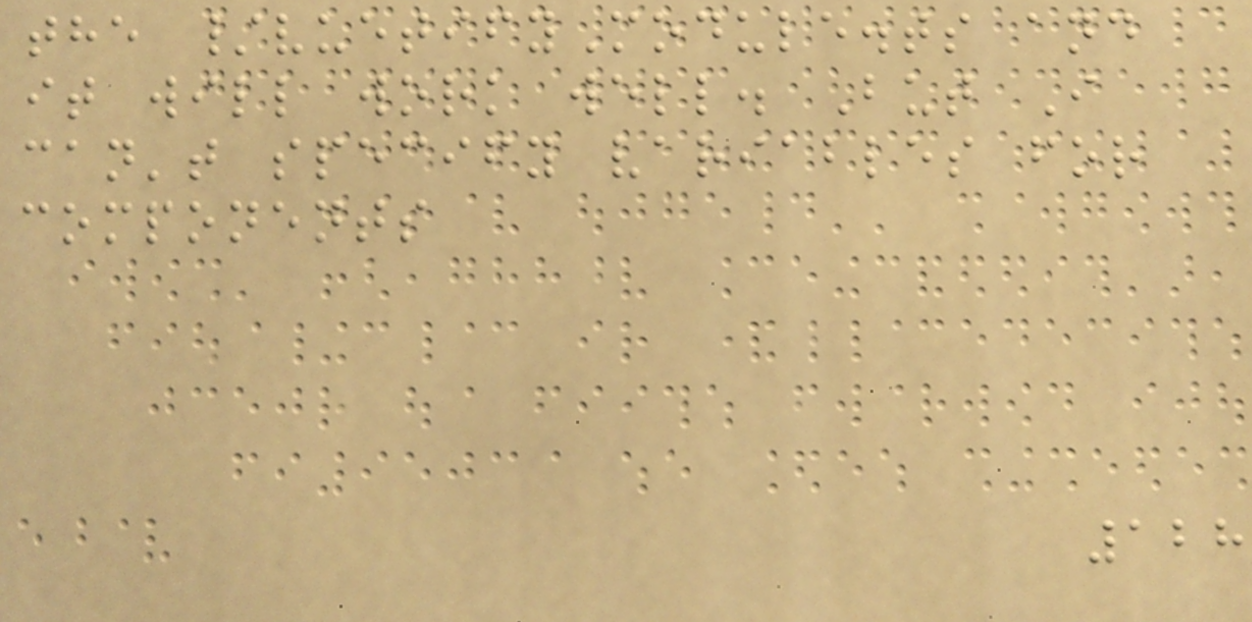the /vuetifyModule.ts and
it will work well. But I
can't specify variables for
components
128
